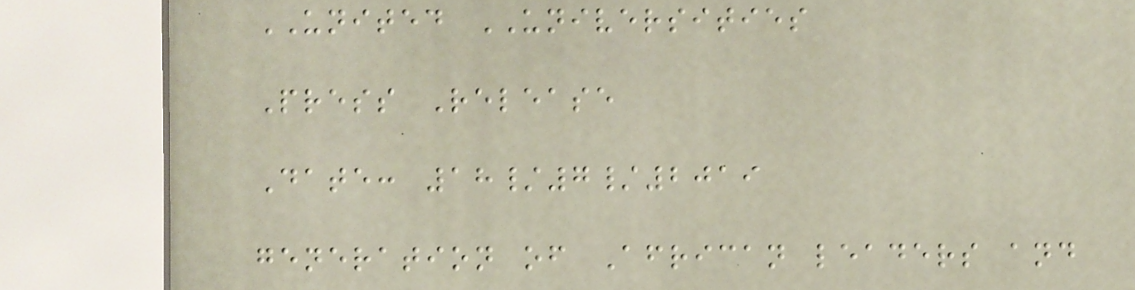UNITED UNIVERSITIES
Press Release
Date: 18/7/2019
generation of African leaders and
